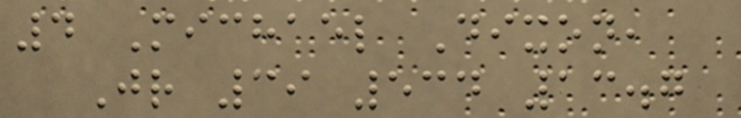4 Michael Dixon,
Jr 39 534 13.7
